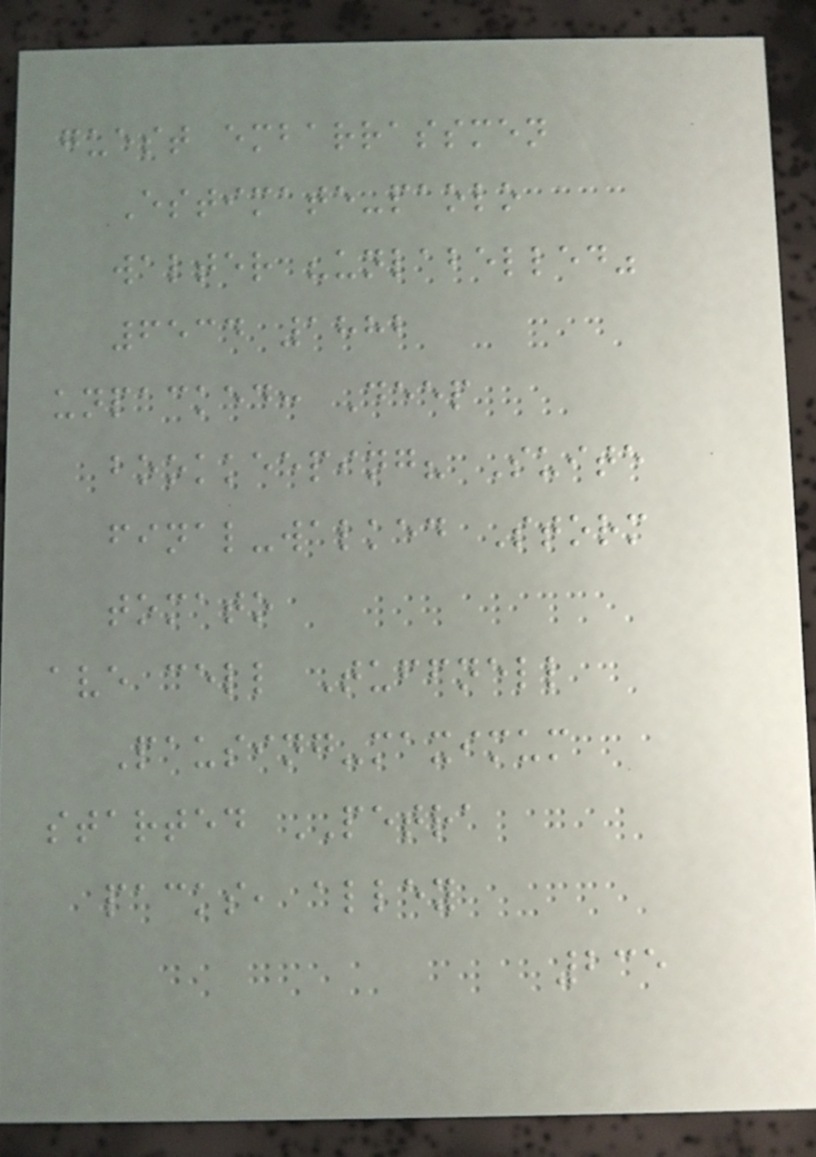guest embarrassmen
Estimate-paolo
walter "unlabelled"
6534 1882
unpacked: Deep
bookkeeping? Suite
final-walked Storm
tomato
ave cell Tuffnell
Pausing-maximum
started PETRA
packs, alley
235
